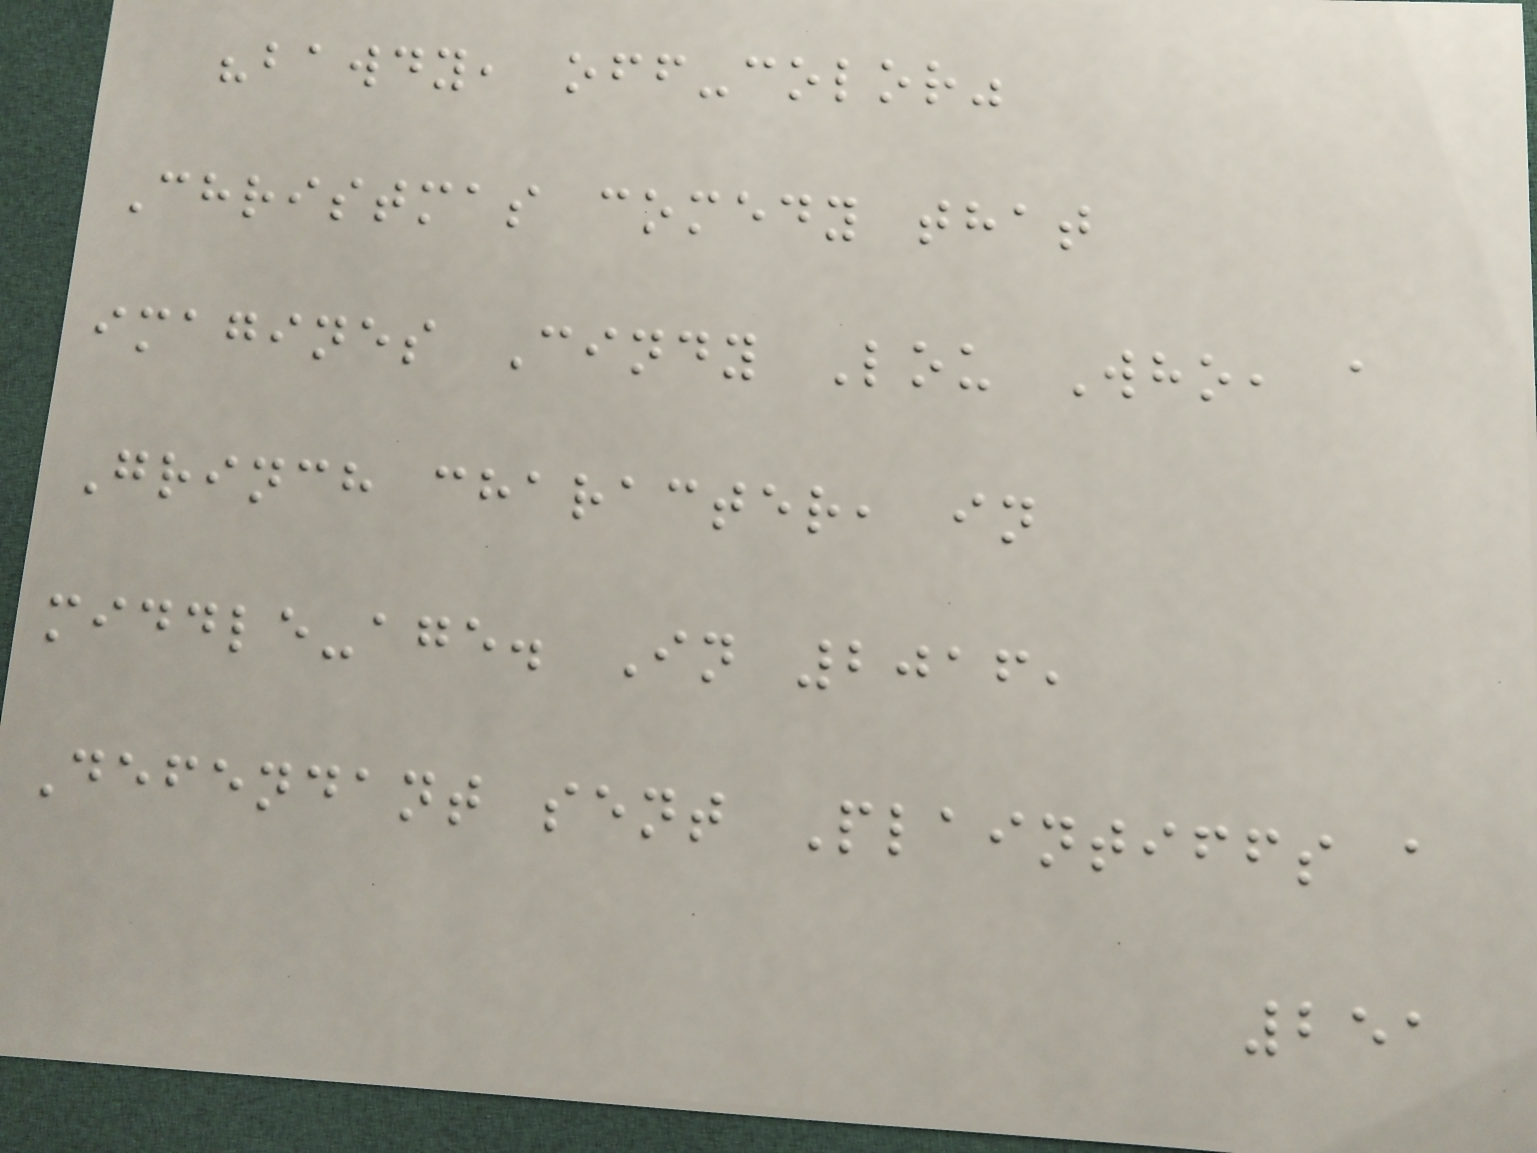"bawdy, off-color"
Christmas comedy that
imagines Cindy Lou Who, a
Grinch character, in
middle-age. In 2016,
Defendant sent Plaintiffs a
251
